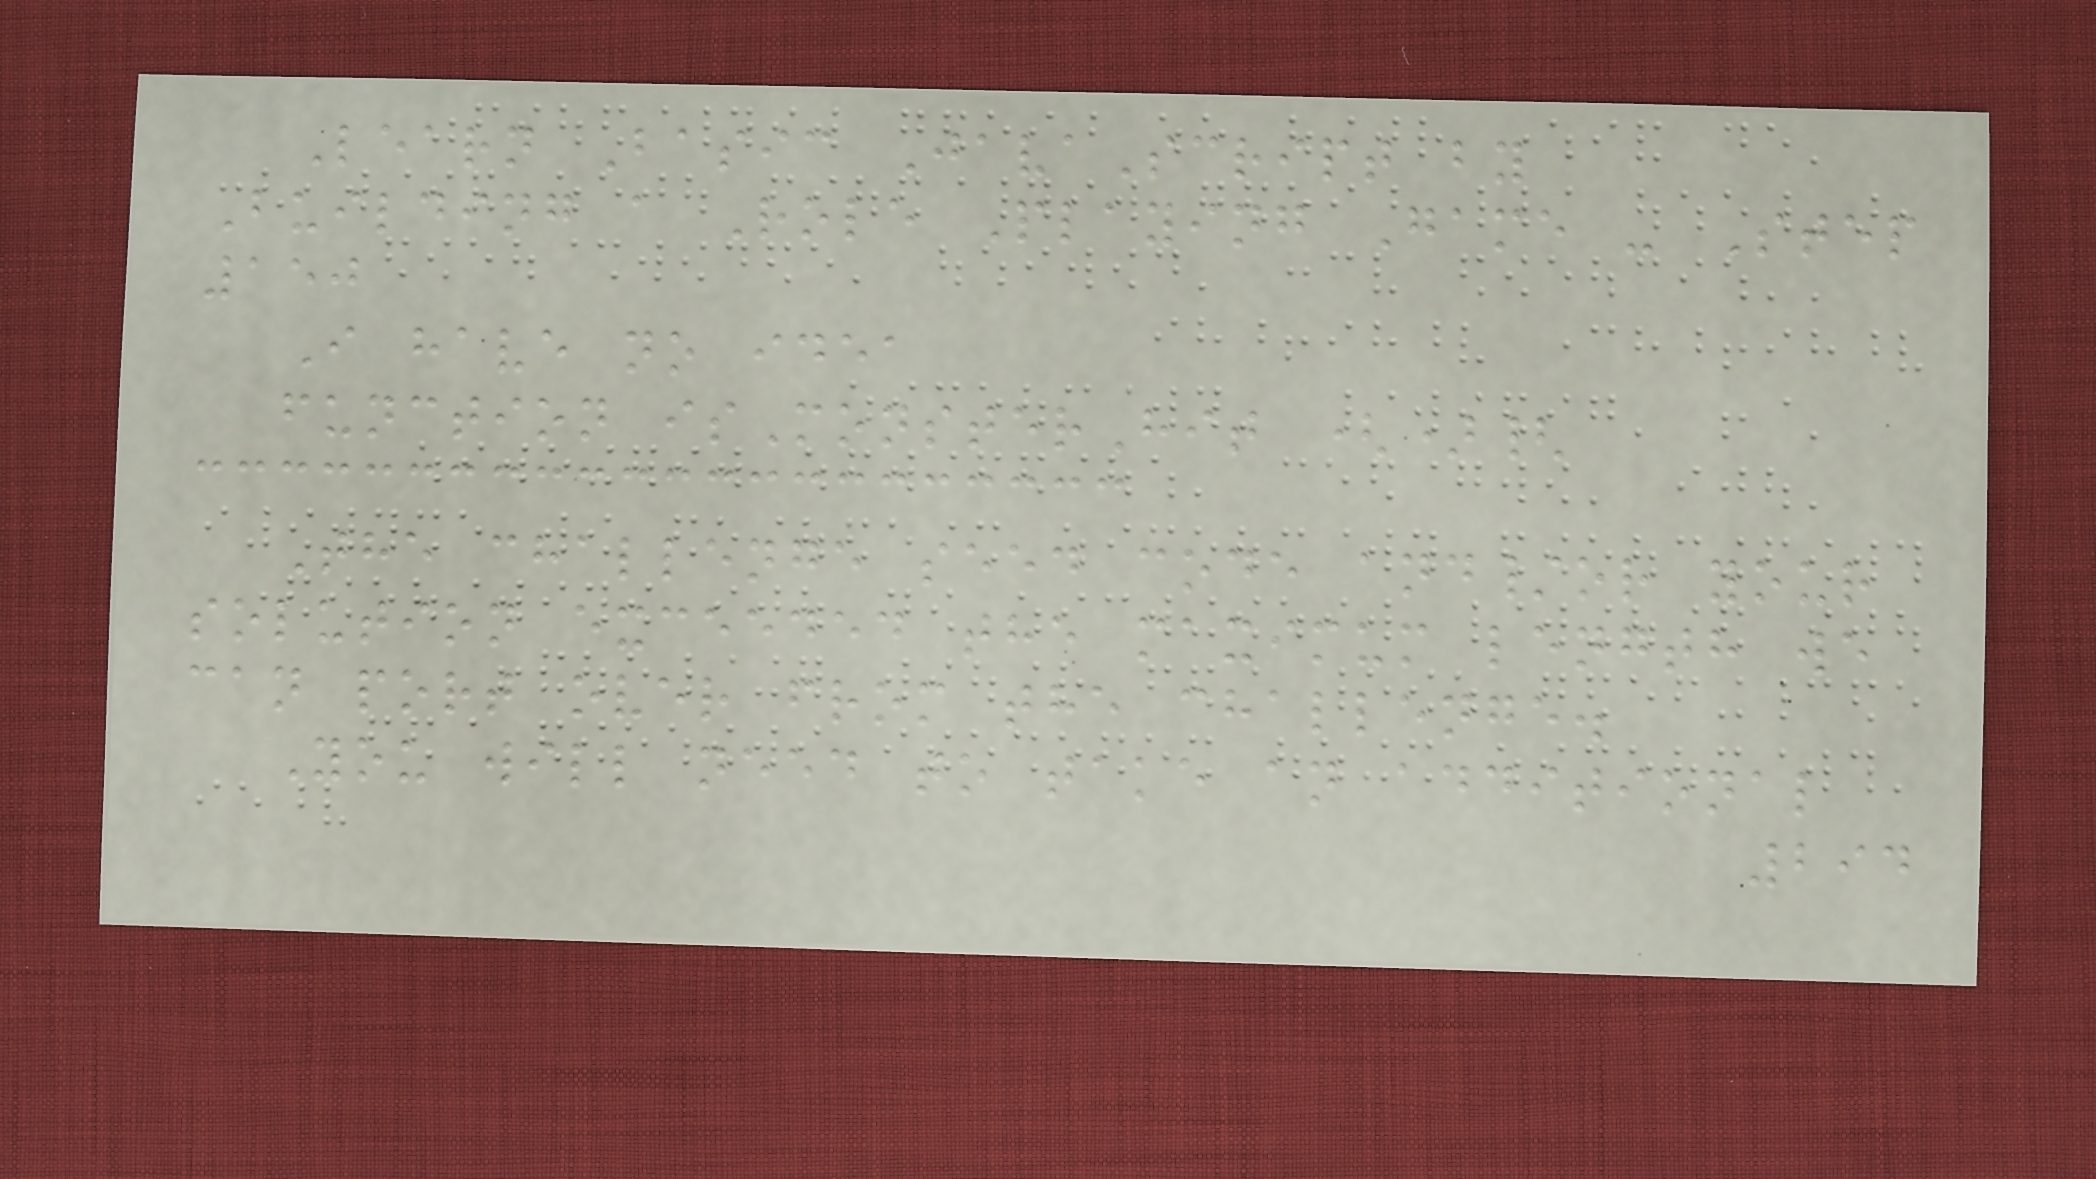Learn Basic JavaScript by
Building a Role Playing Game - Step
150
I have no idea
function isMonsterHit (){
The challenge seed code and/or your
solution exceeded the maximum length we
can port over from the challenge.
You will need to take an additional
294
